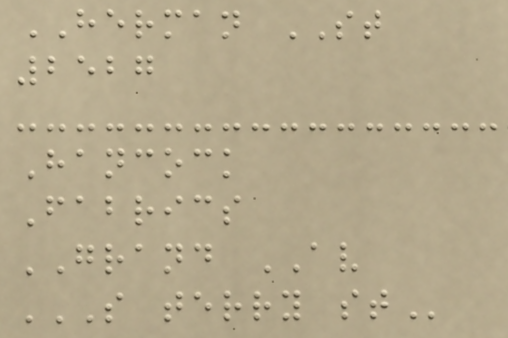HERMAN ST
2527
Hancock
Fabrics
GRAND AV
S TERRY ST
